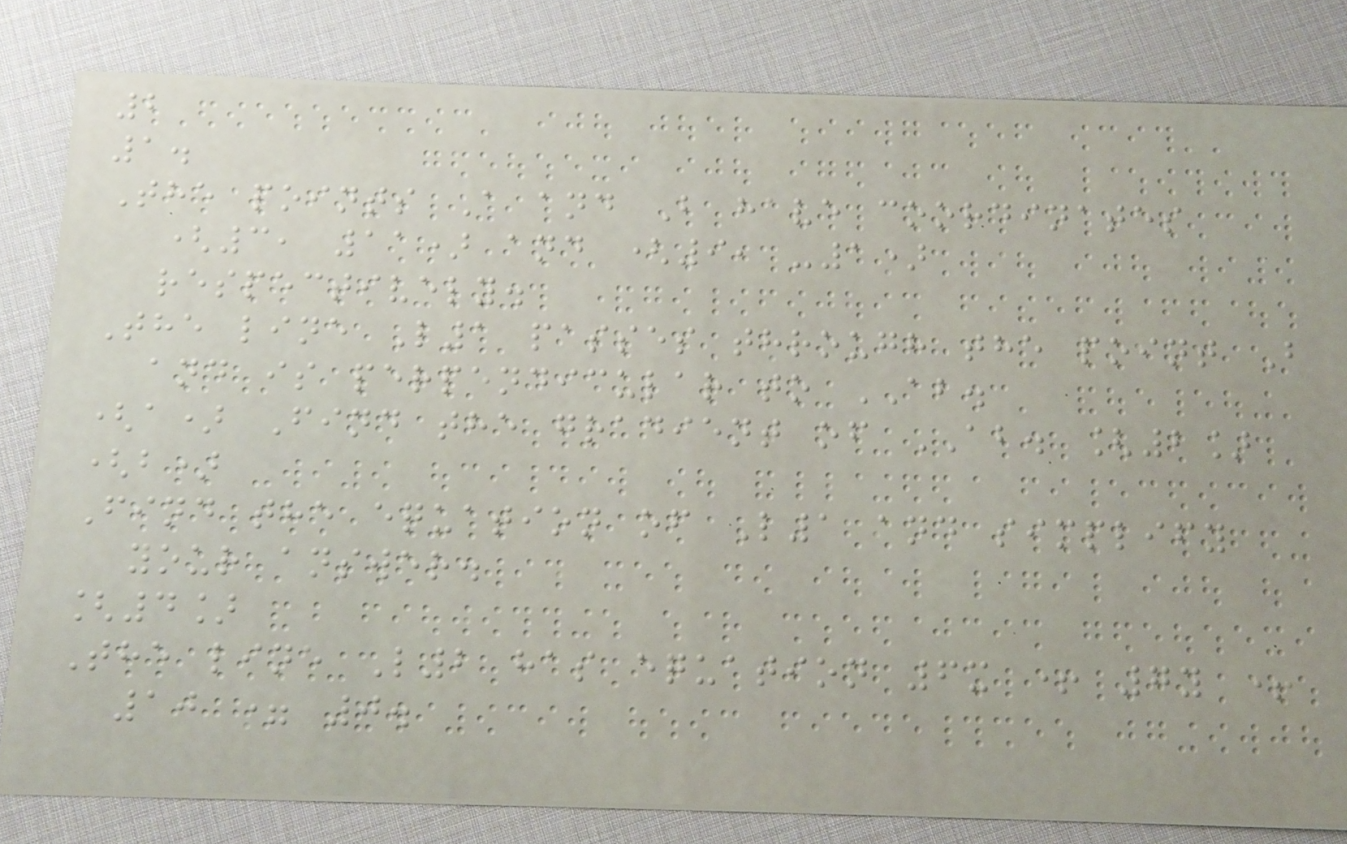2
1.
The points A and B have coordinates
(3, 11) and (9, -1)
respectively.
The line L1 passes through the point B
and is perpendicular to AB.
(a) Find the gradient of AB. [2]
(b)
Find the equation of L1 and simplify
your answer.
[4]
The line L2 has equation 6x + 7y +
10 = 0.
